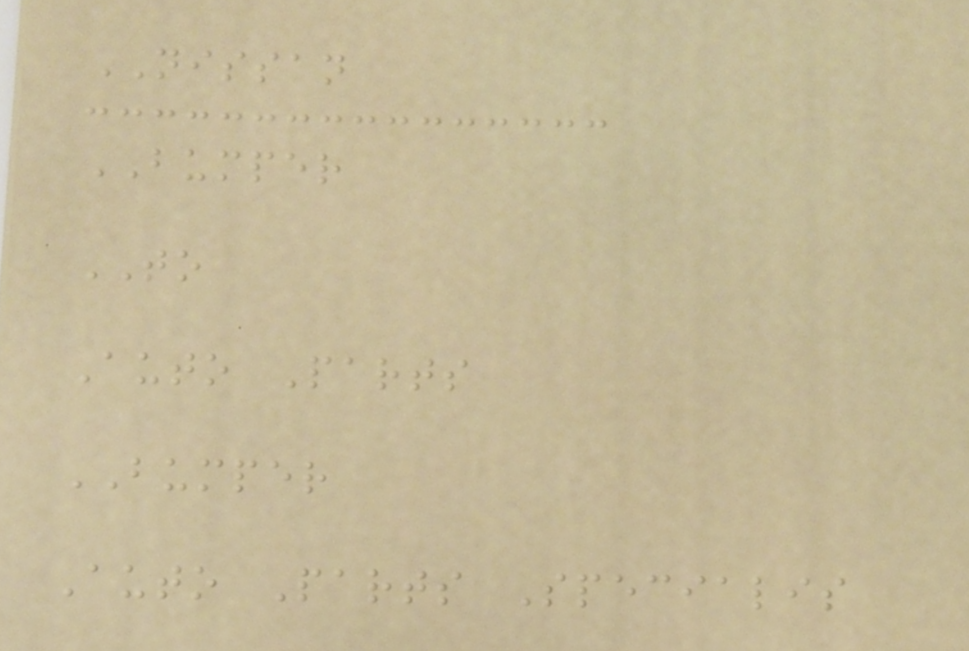NISSAN
BUMPER
TO
Auto Parts
BUMPER
Auto Parts Specialis
